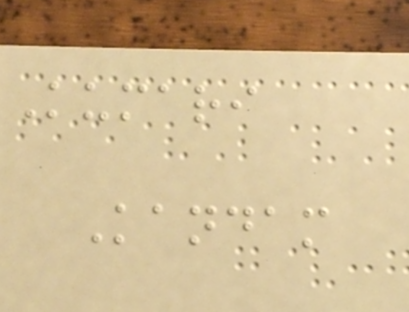Kumari
Kandam
